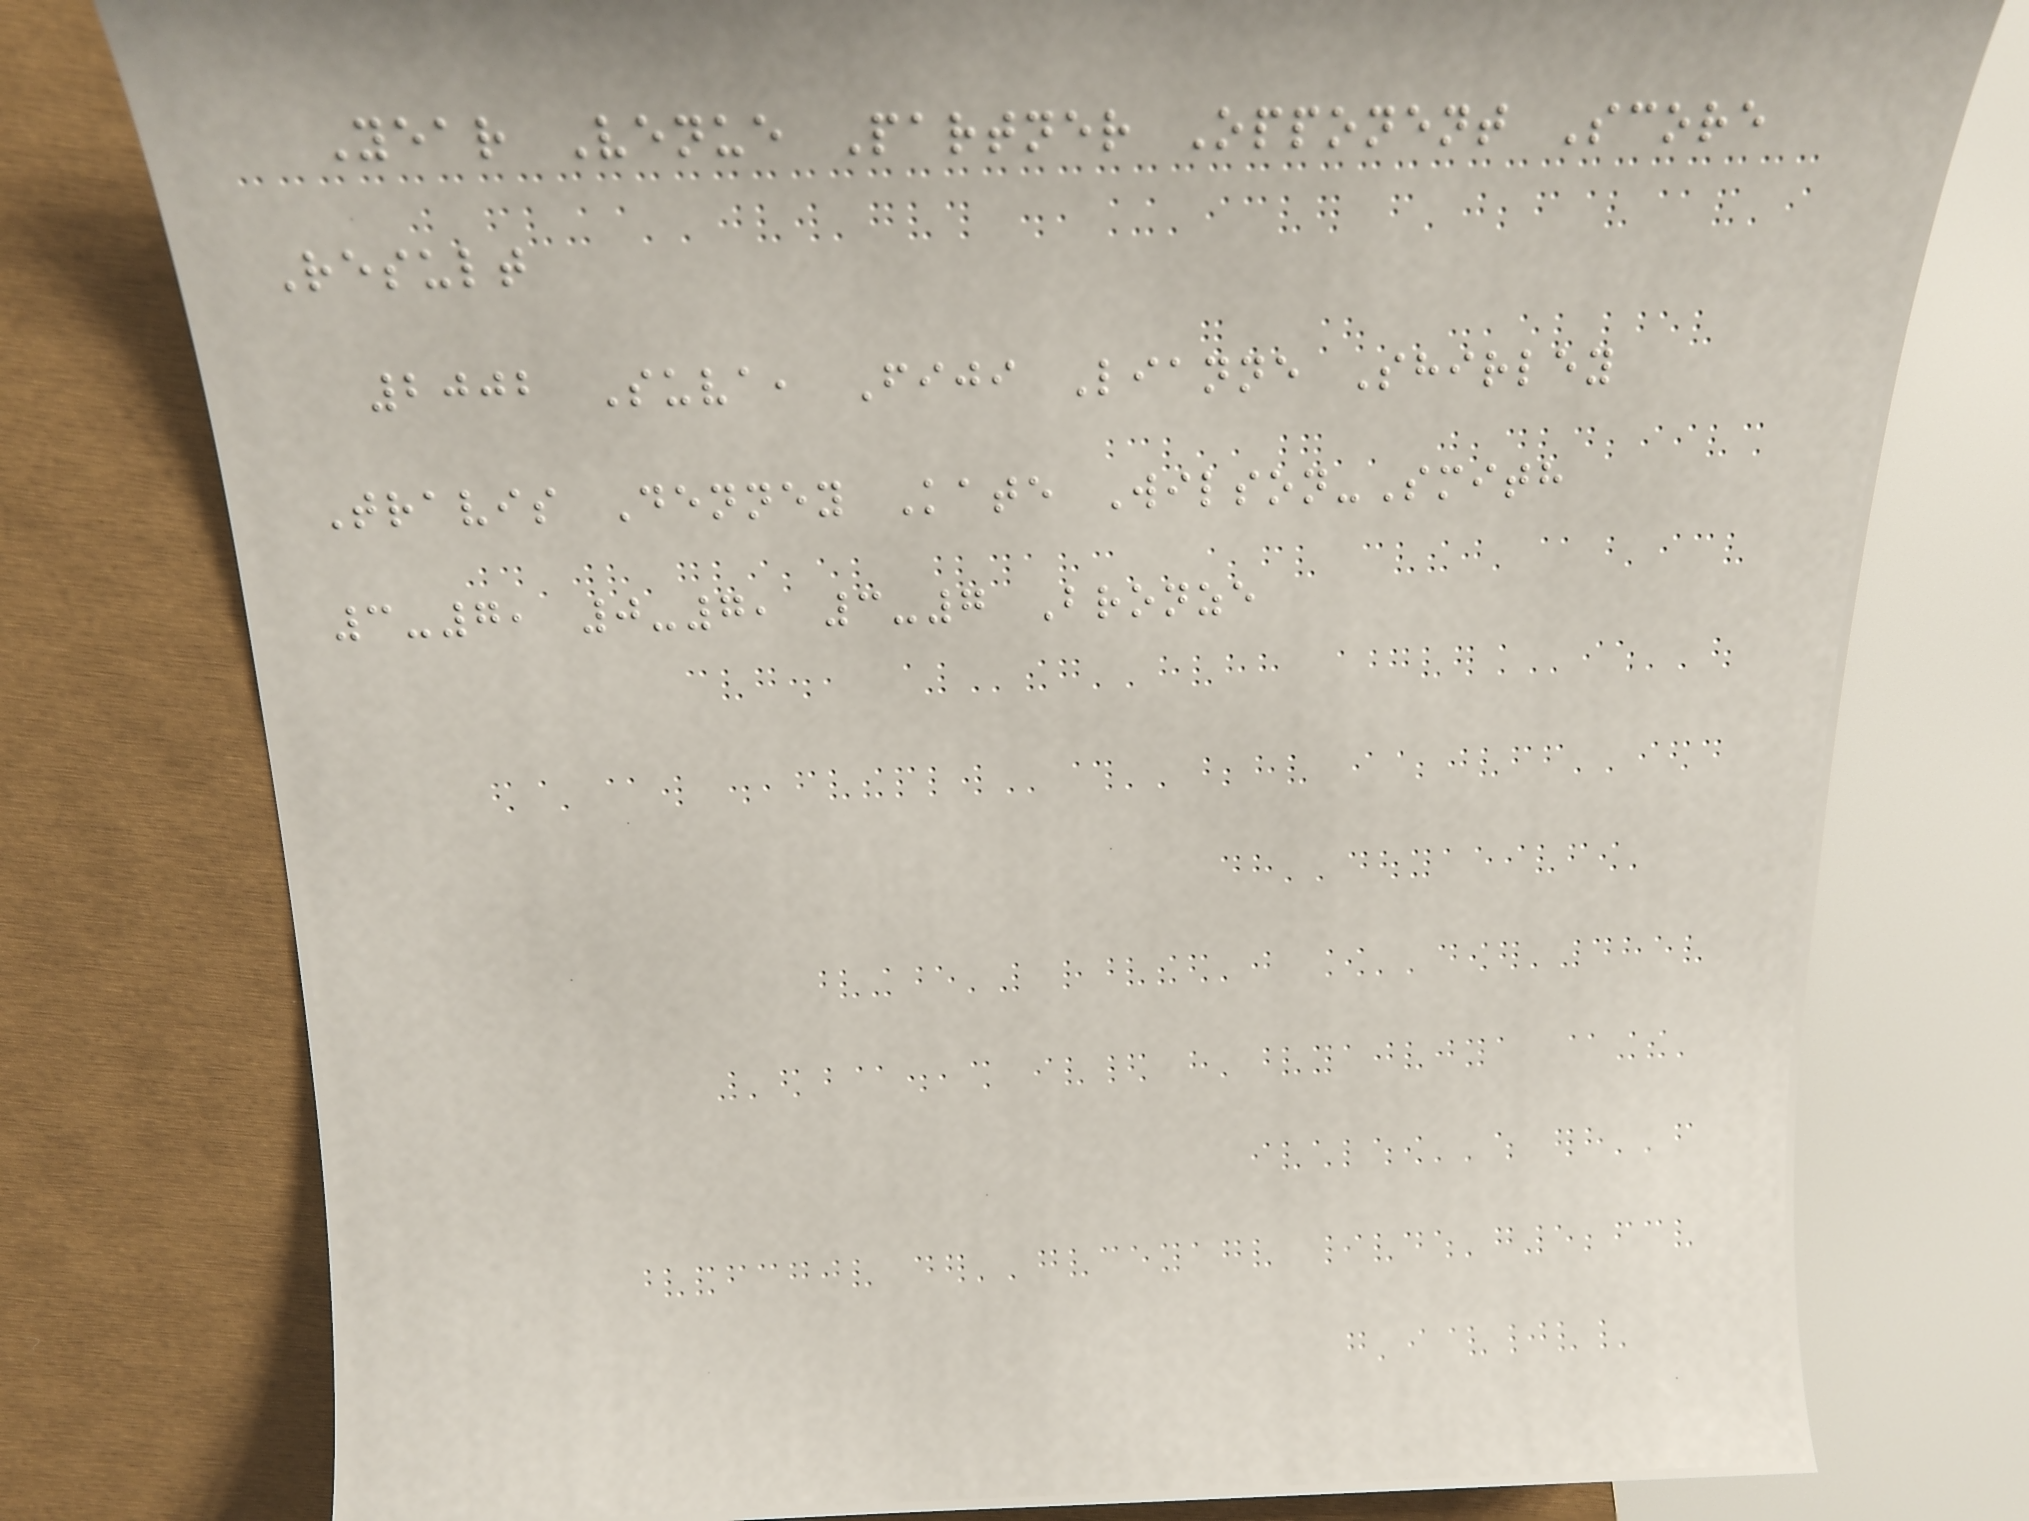Year Venue Partner Opponent Score
Result
2002 Suva, Fiji Lianne Shirley
Travis Denney Kate Wilson-Smith
3-7, 0-7, 3-7 Bronze
